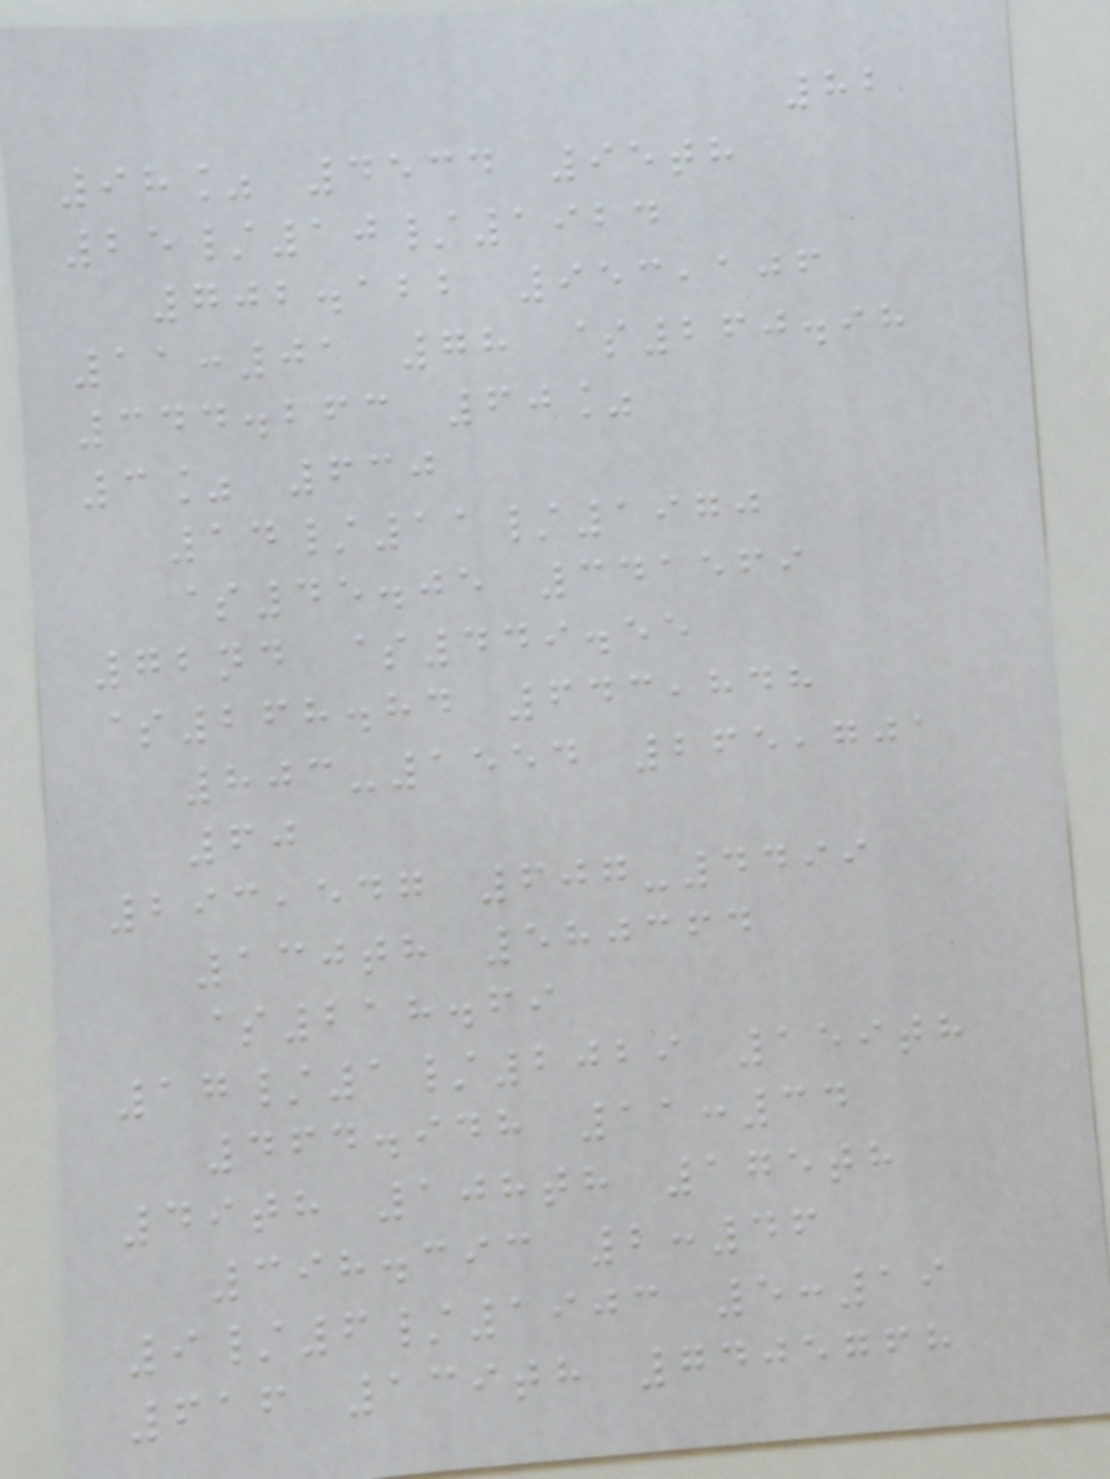82
98% 4534 95th
25/10/1924
702.122 953,106
11:01 78 $260.98
344.263 60%
3% 630
14/11/1970
$45.05 341569
72nd $449.55
$268.84 643,848
803-1554 265,701
60
293,547 607-4499
130th 580364
$218.69
17/1/2029 159th
464.948 11:34
49th 108th 175th
398.393 2:46
9/6/1903 5:19
616 139th 7405768
